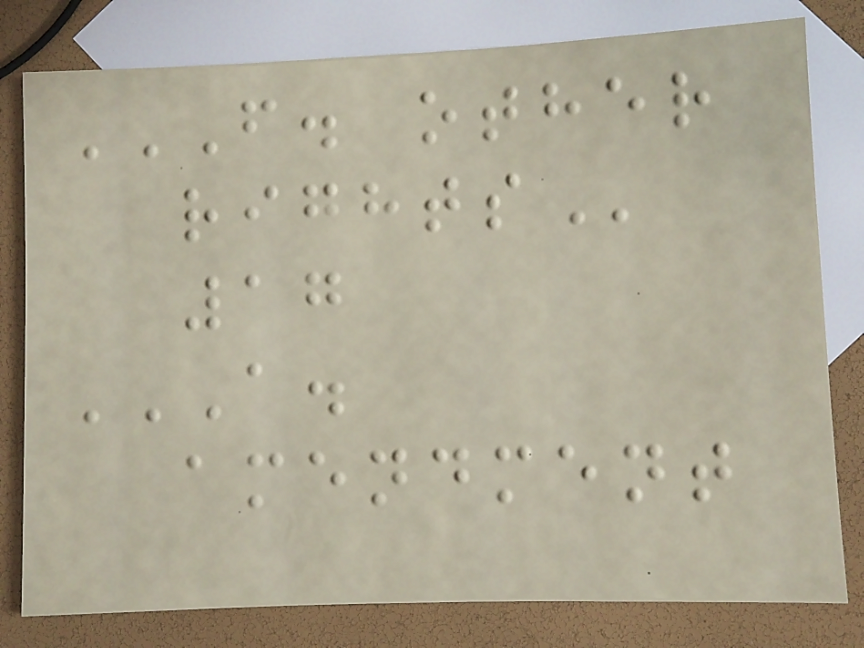F. OTHER
RIGHTS
17
A.
AMENDMENT
